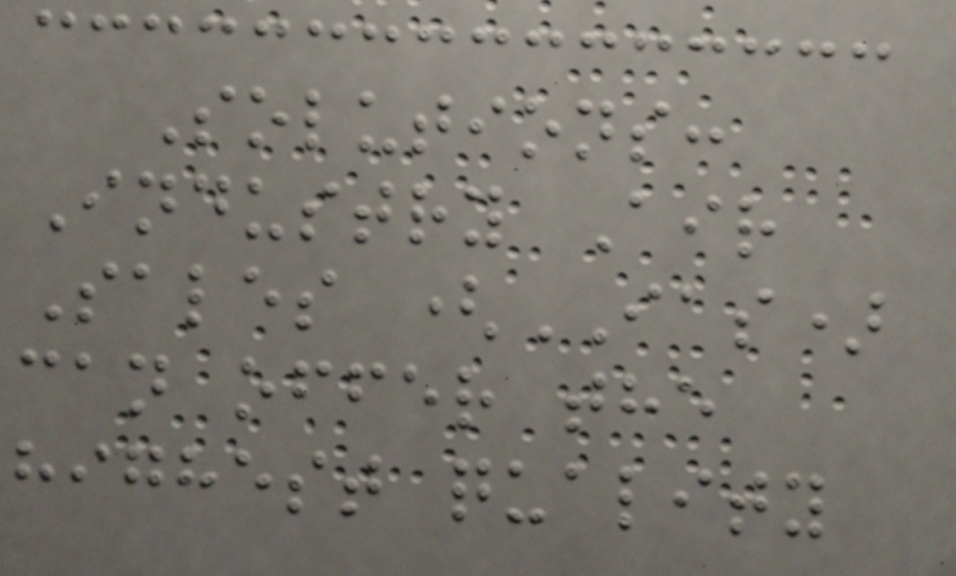Solutions:
Industry Air
Sales (IAS)
can offer the
highest quality
